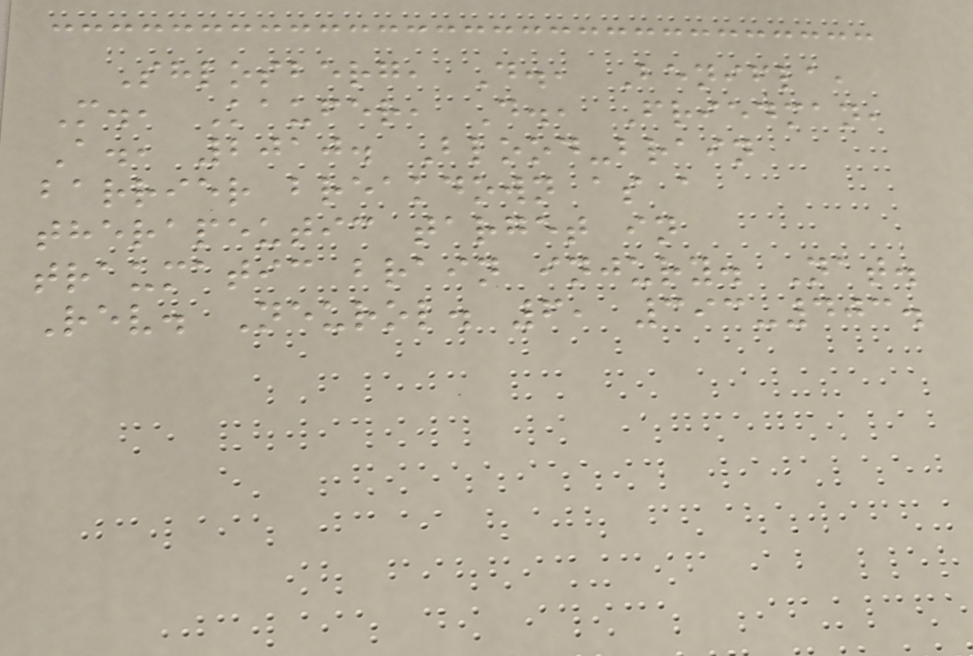Shlosberg, D., Benifla,
M., Kaufer, D., Friedman,
A., 2010. Blood-brain
barrier breakdown as a
therapeutic target in
traumatic brain injury. Nat.
Rev. Neurol. 6, 393-403.
